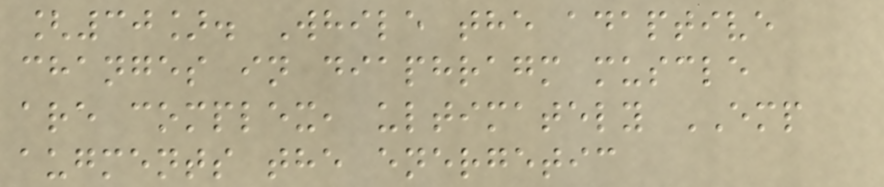[30]. While the adaptive
changes in diaphragm muscle
are complex, ultimately EMP
augments the energetic
